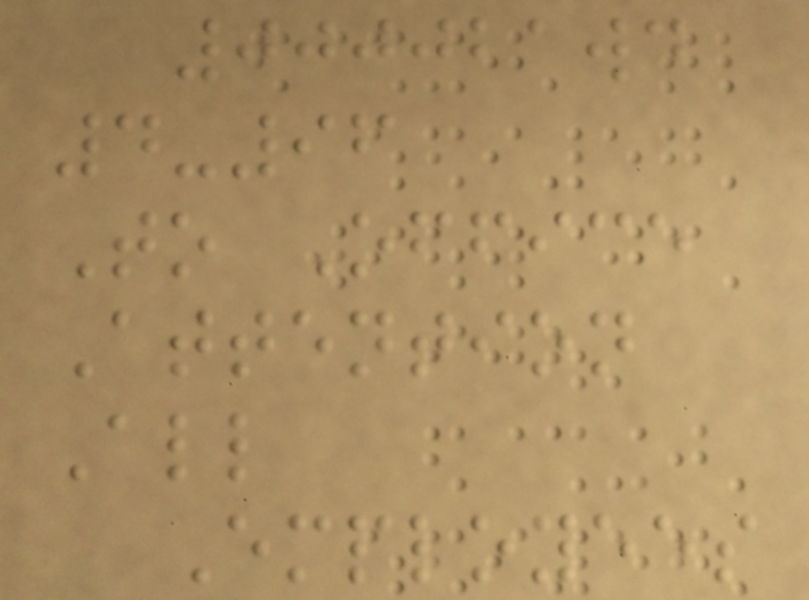000021wd
4-96
To Office
Attention
All
Employees
